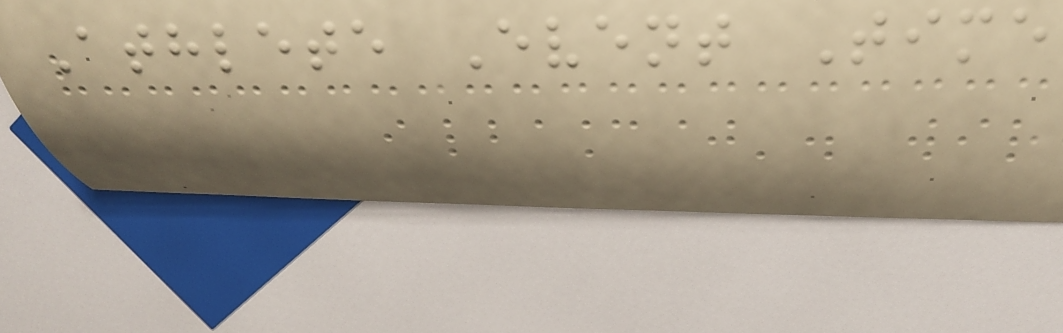Athlete Event Time
